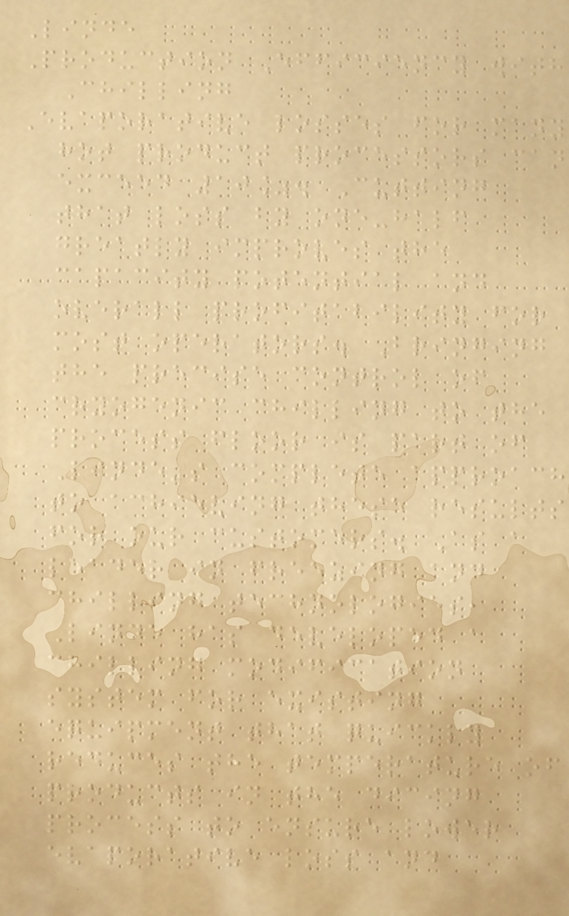Linde
Production Efficiency with
Chilling
Evaporative losses for many
hot product processors can
exceed 10%. Cutting
that loss by one-half
greatly improves the
capacity potential and
overall profitability for
most operators. Bringing
the precise control of
cryogenic chilling to the
process floor is part of
Linde's complete approach
to achieving these results
for our customers. As a
leader in freezing and
chilling technologies,
Linde has developed a
chilling modification
system for existing
equipment that quickly
reduces the temperature of
products in the dicing
process to ensure lower
evaporative loss and
